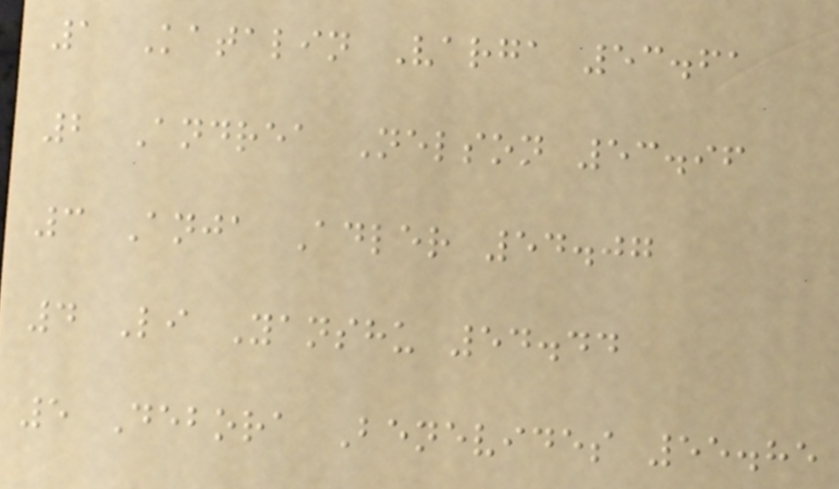1 Katalin Varga 53.61
2 Andrea Nelson 53.96
3 Anja Adler 54.07
4 Li Yanshu 54.44
5 Debora Benevides 55.85
